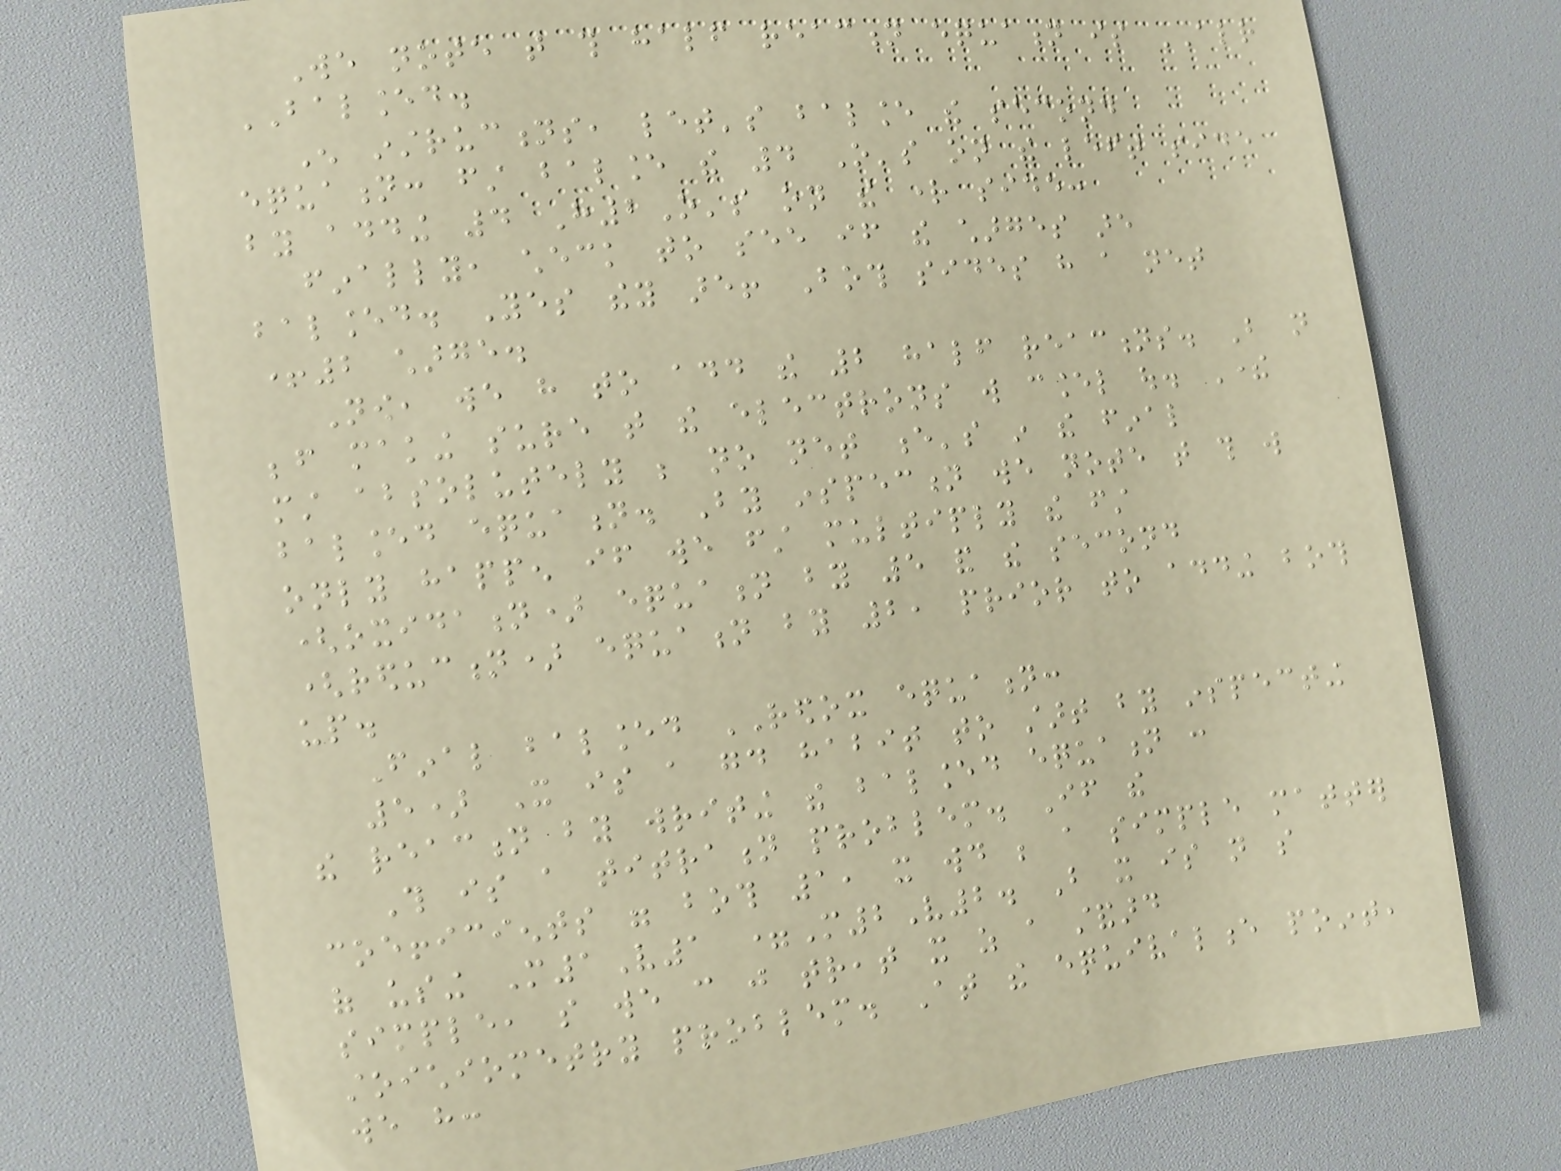We note that this half reaction equation is ALREADY
BALANCED.
Enough instructions, let's balance the second
equation: first balance the 4 O's on the left side
by adding 4 H2O's on the right side:
finally, check to see if the charges are
balanced. Yes they are! Both sides have a net
+2 charge.
Now, we have to add the 2 half reactions. But not
before making sure that the electrons will cancel out. There
must absolutely be no net e's in the final
balanced equation. By inspection we note that this will
only happen if we first multiply the first
(oxidation) equation by 5 and the second
(reduction) equation by 2, prior to adding both
up.
Final balanced REDOX equation:
5) It is a good habit to start by inspecting
the reaction by writing the balanced equation :
This is a titration problem. If the
coefficients were both 1, it would be a simple matter
of using M1V1 =M2V2. But it is not so
simple, so we can just treat it as a standard
stoichiometry problem. At the equivalence point,
we have:
